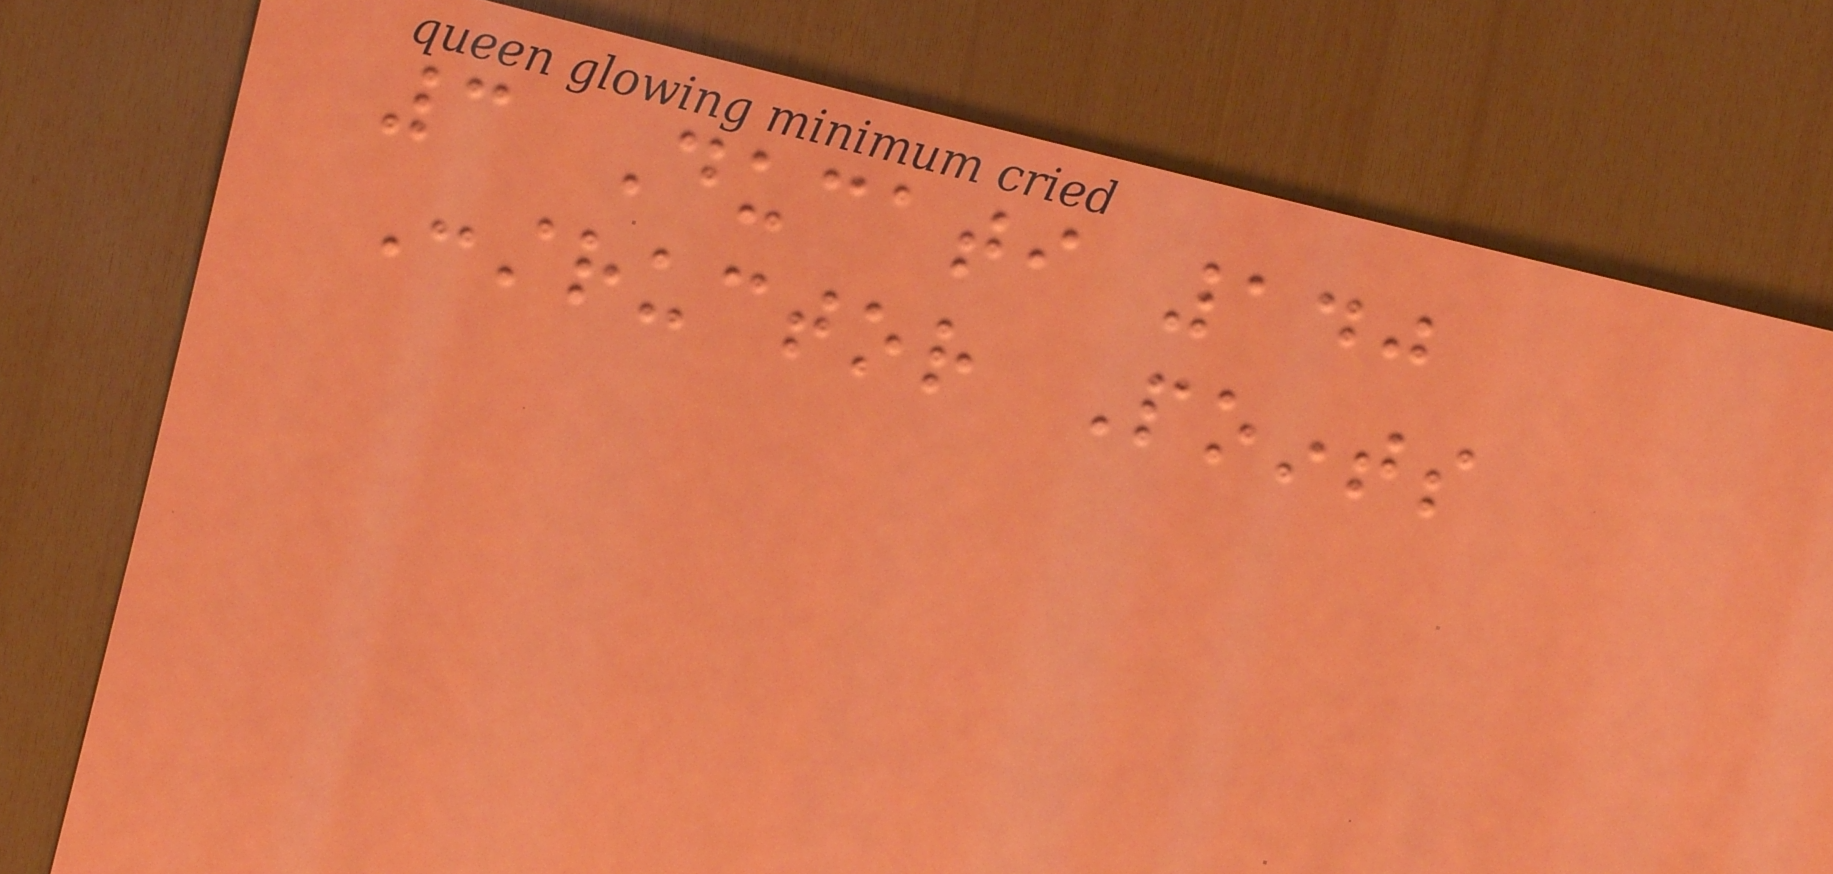3 Ducati 140
Constructor Points
